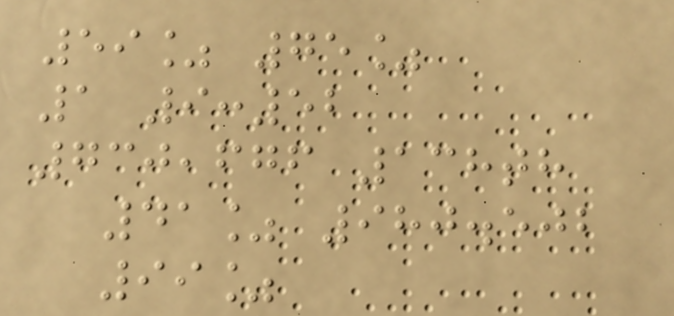59% 75%
1 9:52
730,676 138th
41% 980.502
99%
